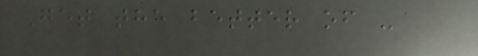Get the better of -
